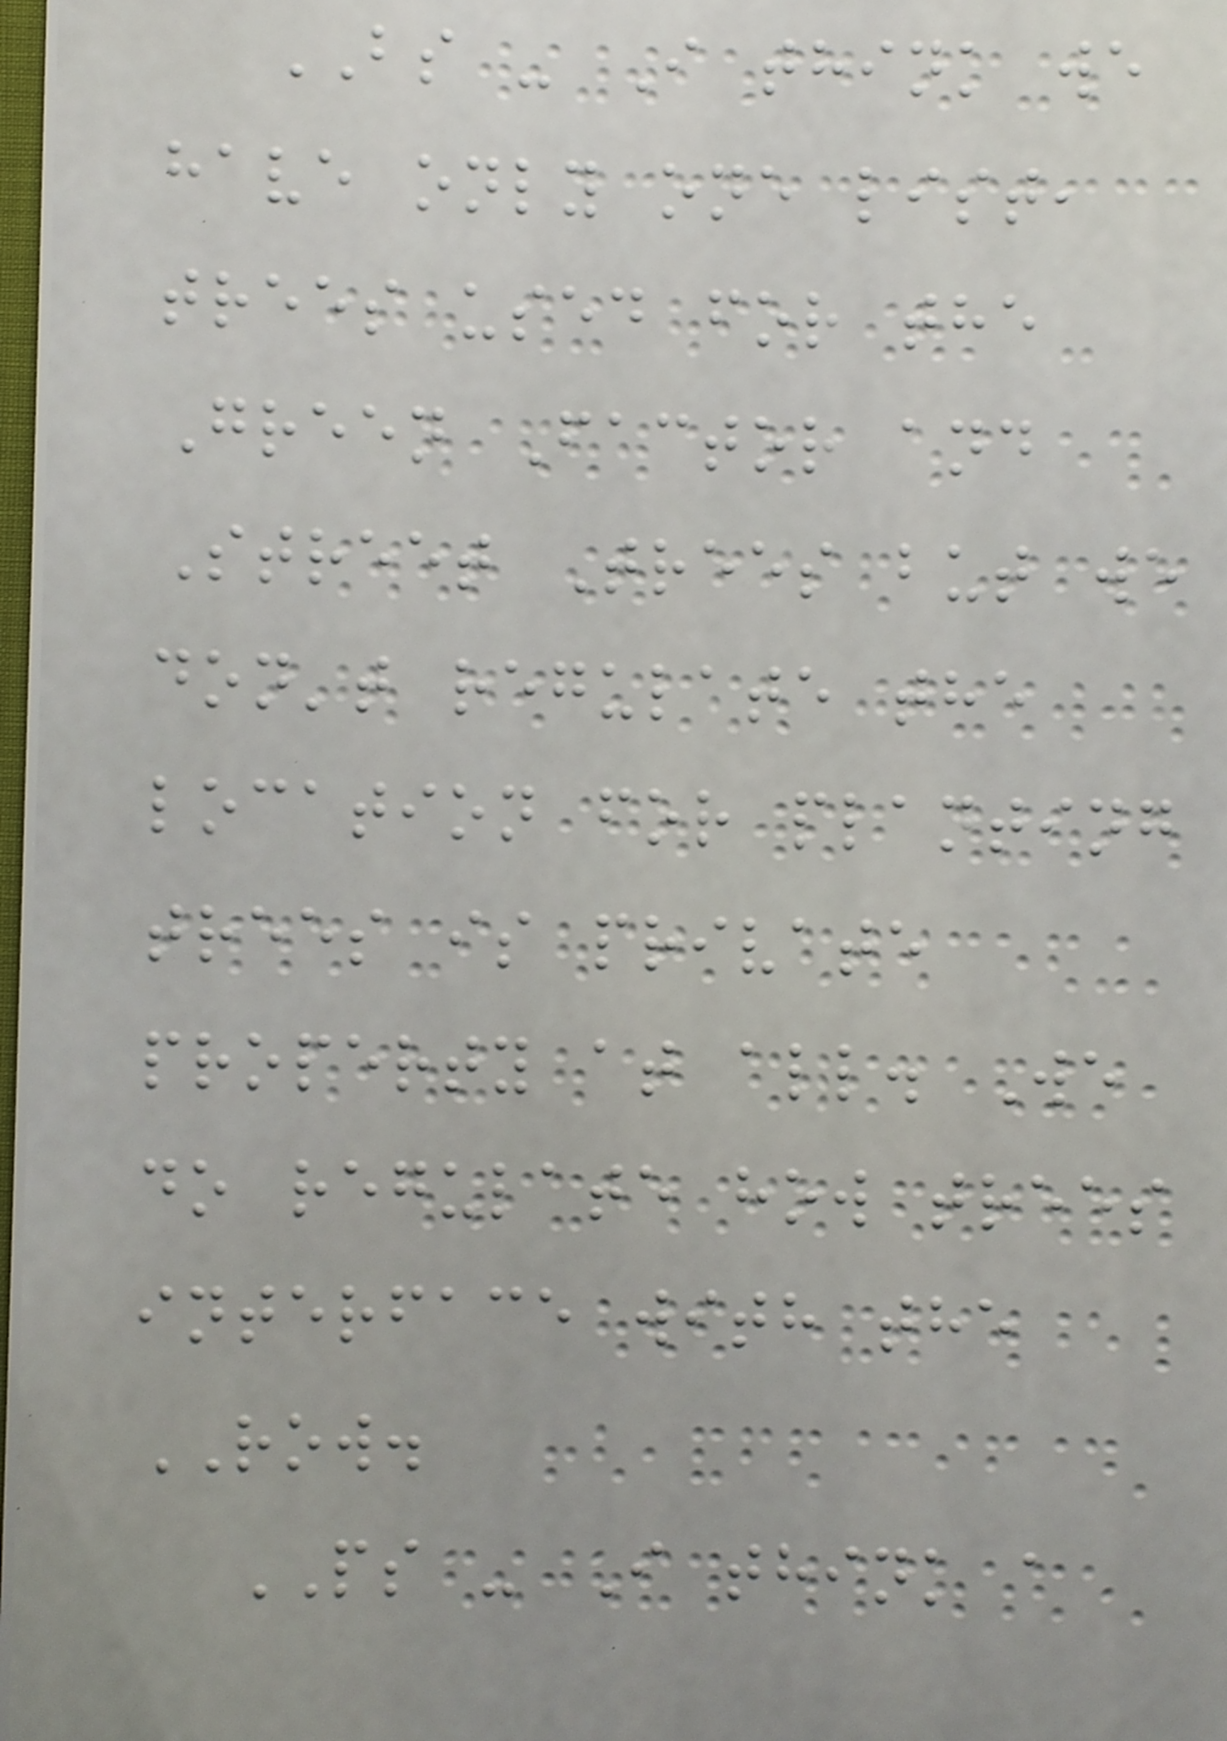BS - I think we
have only one list,
trees used for the
Green Factor and
Street Trees but we
don't regulate the
location for planting
trees is private
property at all. We
do regulate how trees
interface with the
ROW.
PS - I think a
